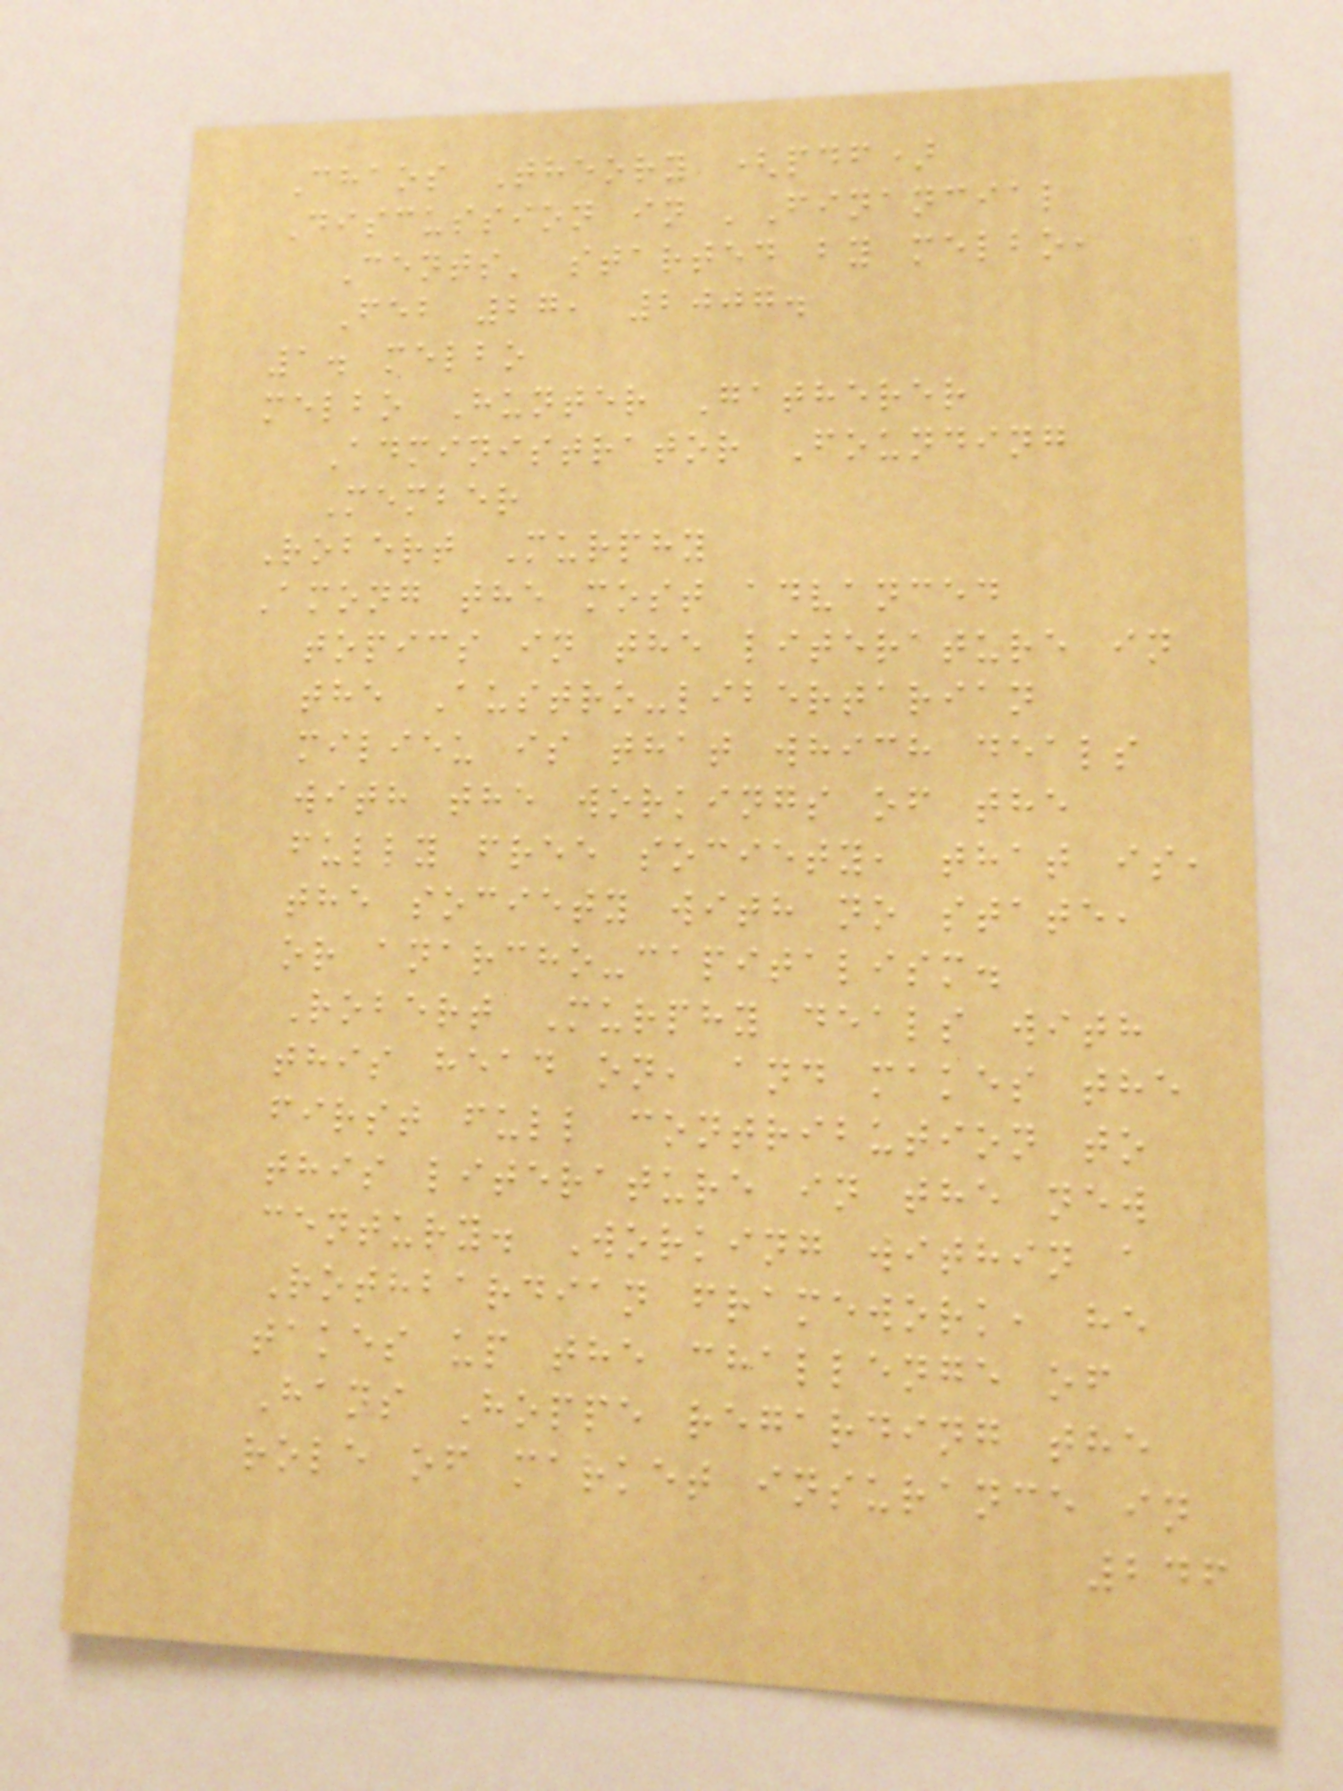Chaos Theory (pdf)
Discussion in 'Financial
Cents' started by melbo,
Feb 27, 2007.
1. melbo
melbo Hunter Gatherer
Administrator Founding
Member
Robert Murphy
Among the most advanced
topics in the literature in
the Austro-libertarian
milieu is that which deals
with the workings of the
fully free society, that is,
the society with no state,
or anarcho-capitalism.
Robert Murphy deals with
this head on, and makes the
first full contribution to
this literature in the new
century. Working within a
Rothbardian framework, he
takes up the challenge of
Hans Hoppe regarding the
role of market insurance in
246
